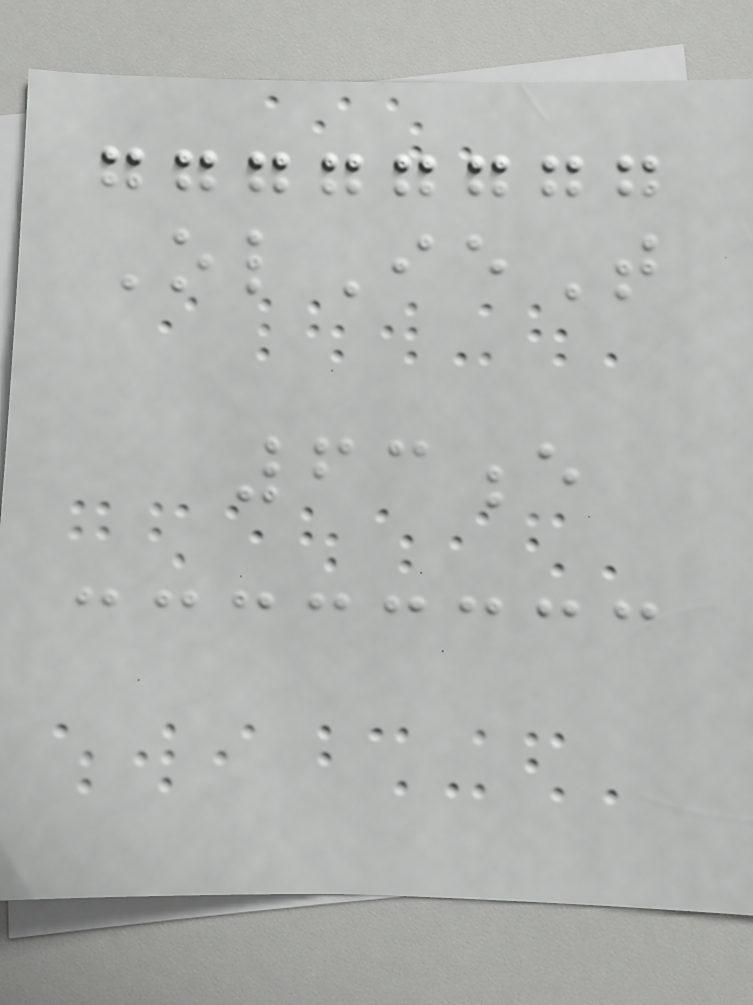OlIeT
63e
